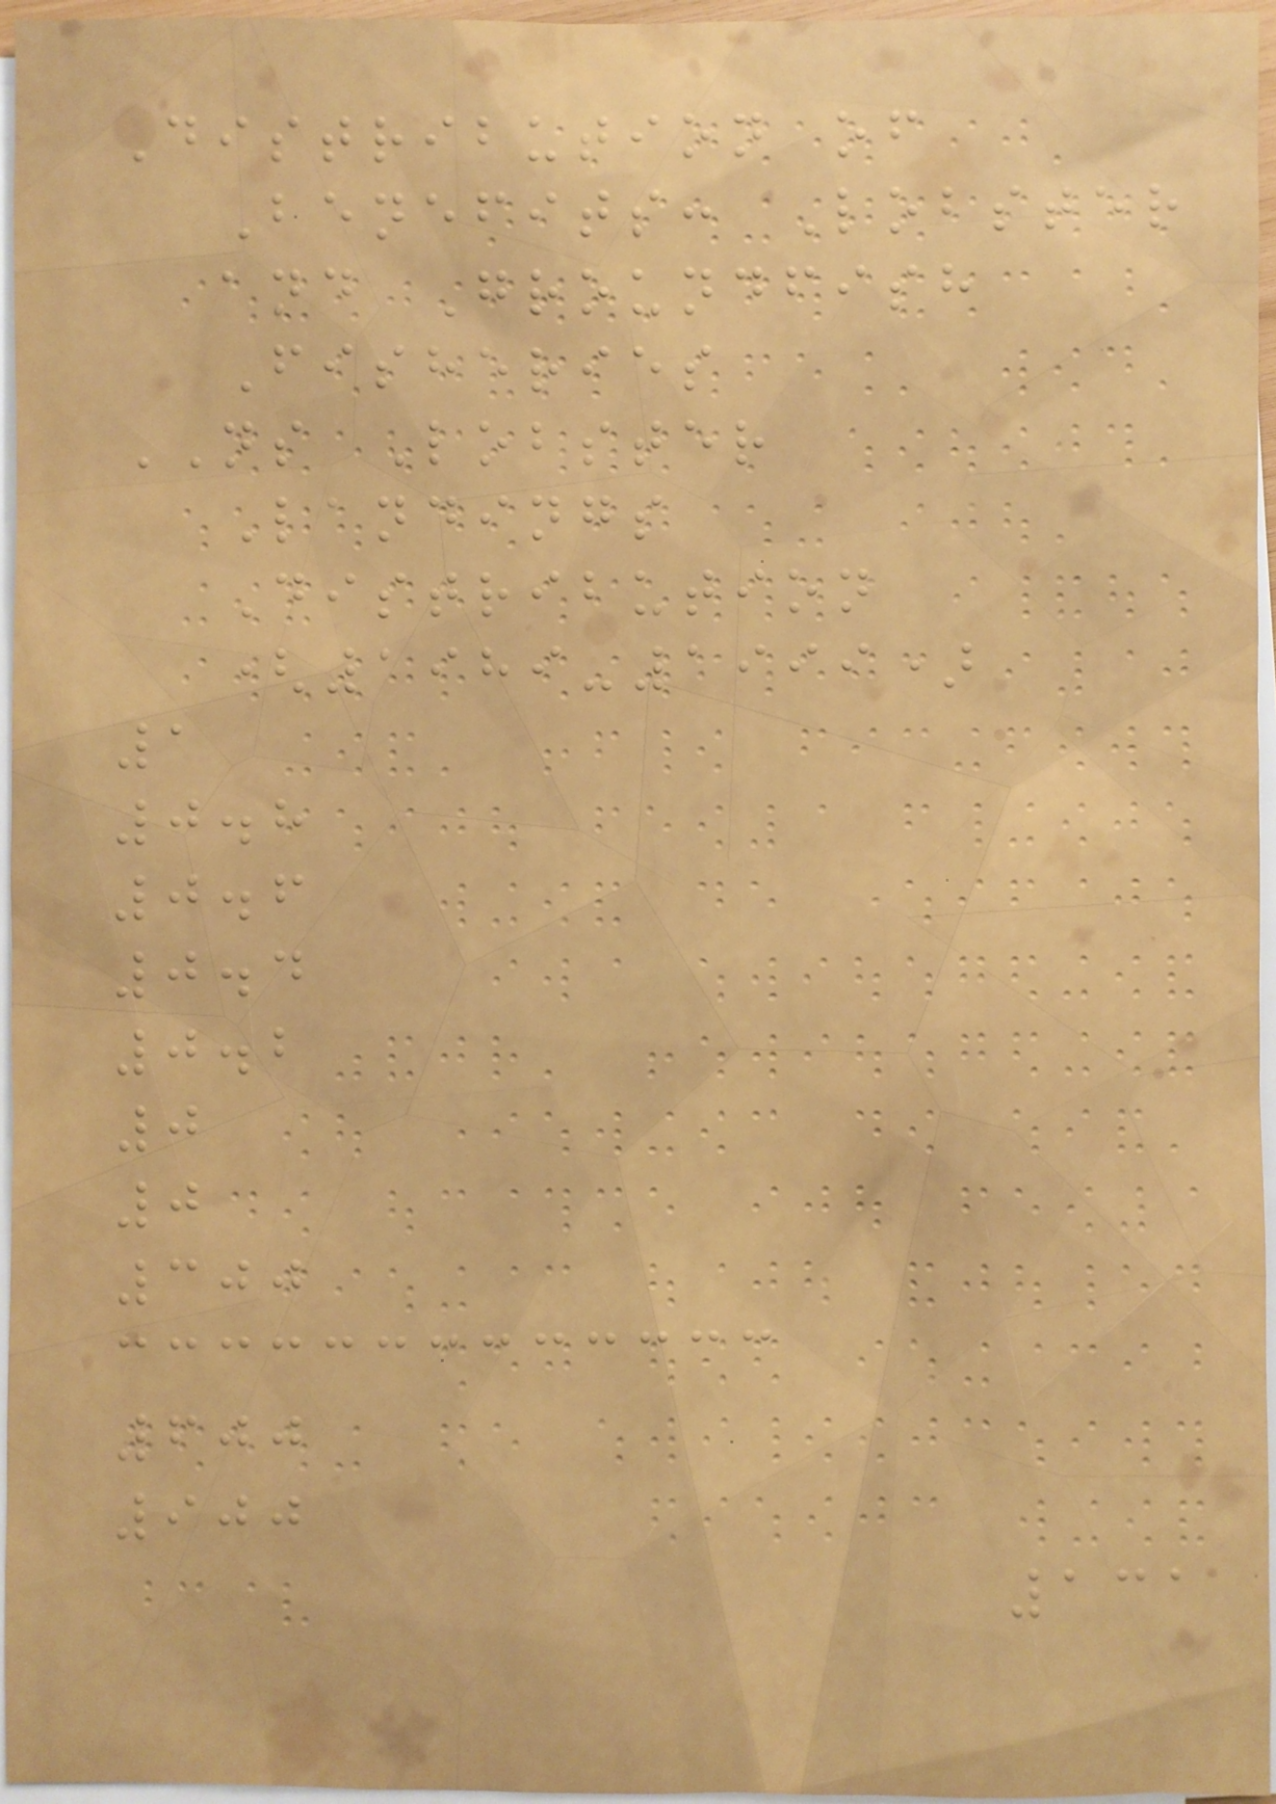Distribution of
Benefits: Lobster
and Groundfish
Fisheries
NS Lobster
Landings
Distribution
(1989-1999)
1
0.8
0.6
0.4
0.2
0
0
300
600
900
131
